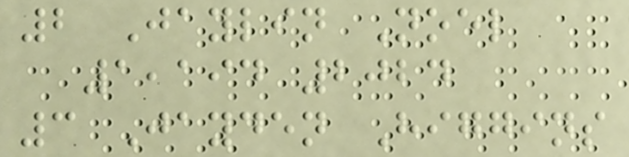2 Jaylin Noel
1,194 2024
3 Jayden Higgins
